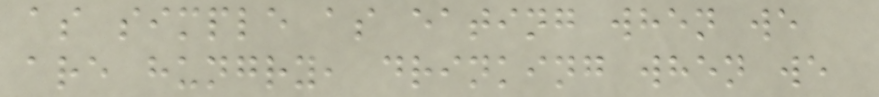as simple as eating when we
are hungry, drinking when we
